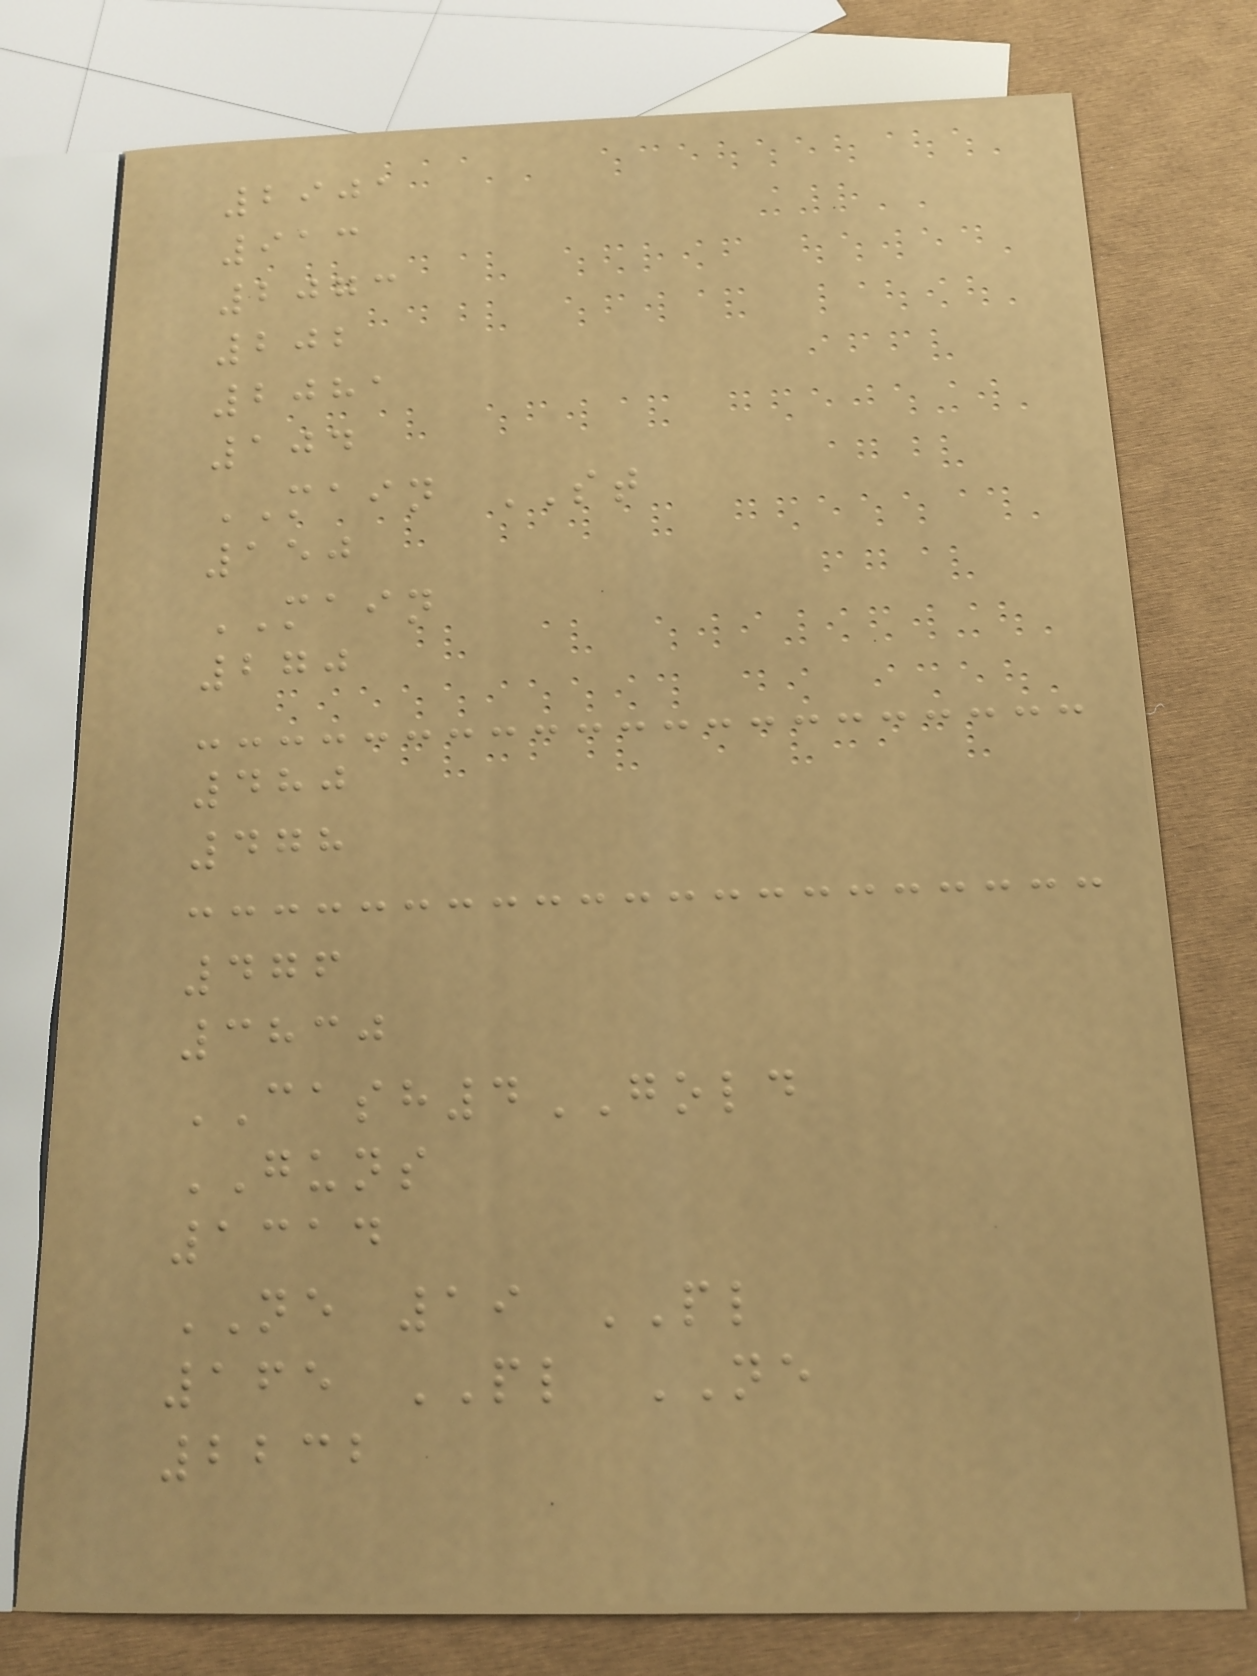2901
913
2073
202
2081
104
MAIN ST
150
MAIN
270
480
478
476
3830
CASH4GOLD
GUNS
1314
NE 19 PL
165 PL NE
2232
